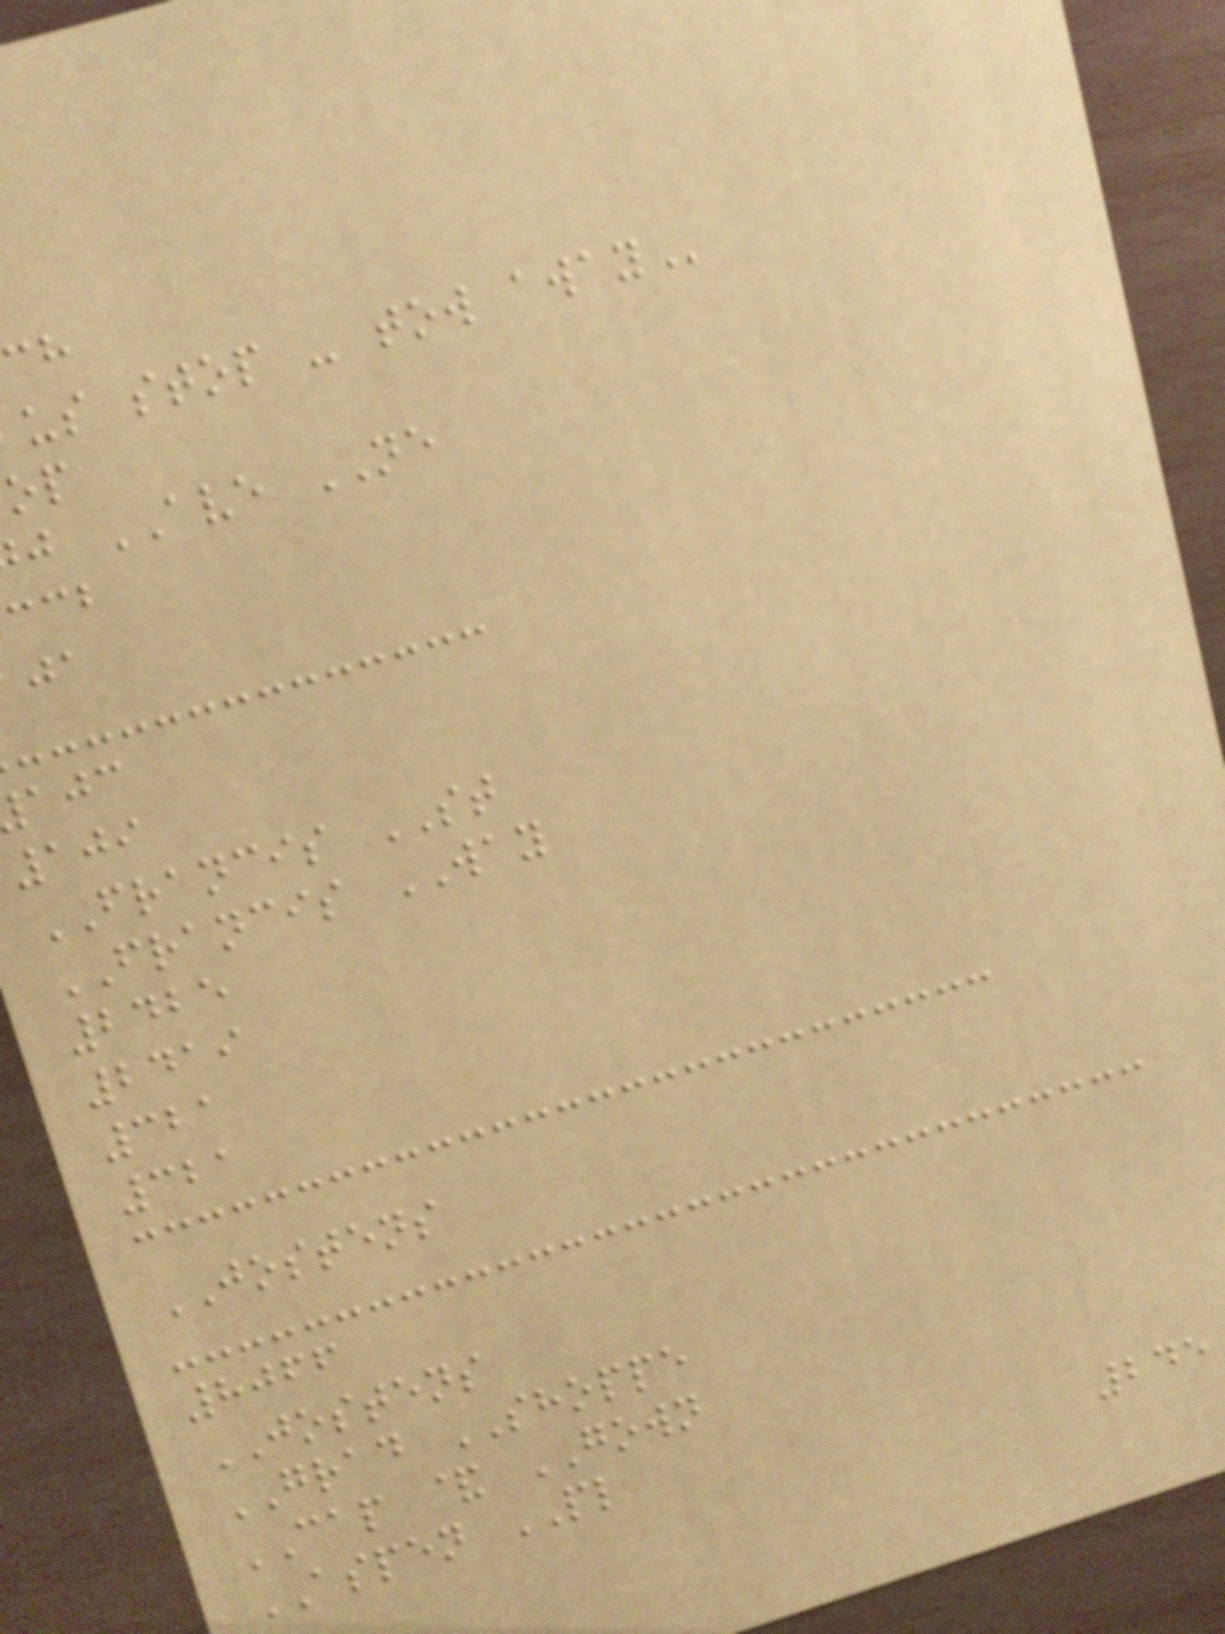us stop - tow
j AVE NE
109
FRANCIS ST
FRANCIS WAY
2425
2419
321
321
JOSTENS
8066
JOSTENS
GRAD SHOPPE
CAP & GOWN
ASPEN PL
245
